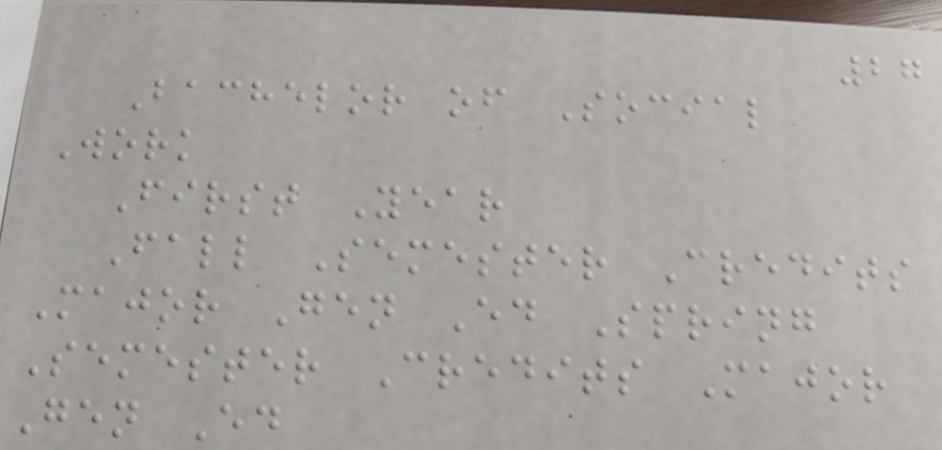27
Bachelor of Social
Work
First Year
Fall Semester Credits
Major Gen Ed Spring
Semester Credits Major
Gen Ed
